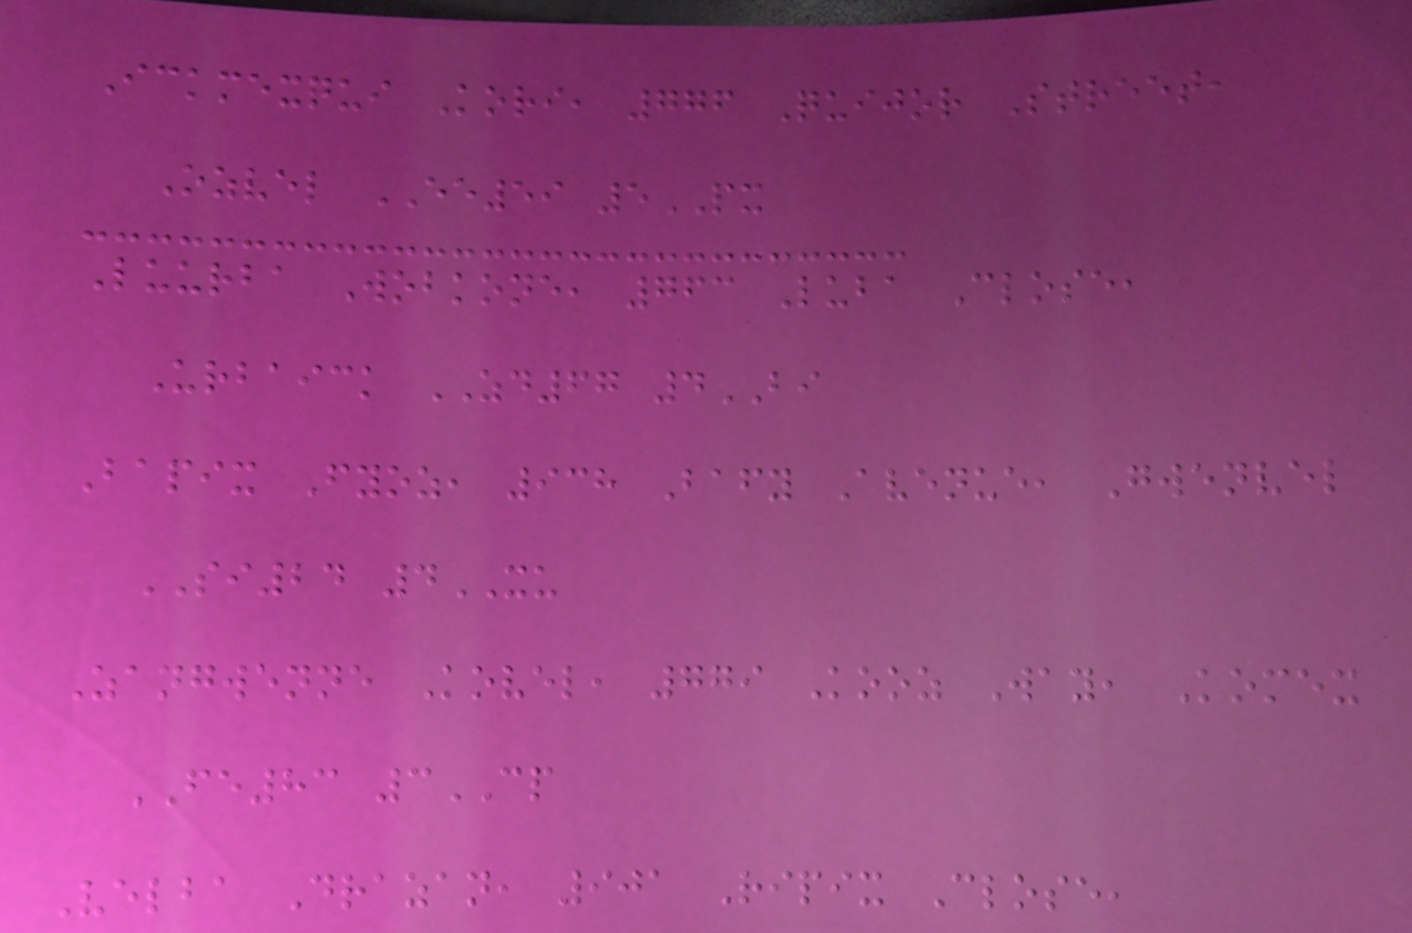Ickmexqui Kori, 776 Quijor Street,
Ozvel EE59 5PX
Luurba Wobkone, 763 Luba Close,
Urbaick ZD67 4BI
Bapix Fyoz, 938 Bafy Avenue, Gwenvel
SI24 4XU
Zangwenne Kovel, 779 Kooz Way, Komex
FE83 3CP
Velba Drazan, 901 Ripix Close,
